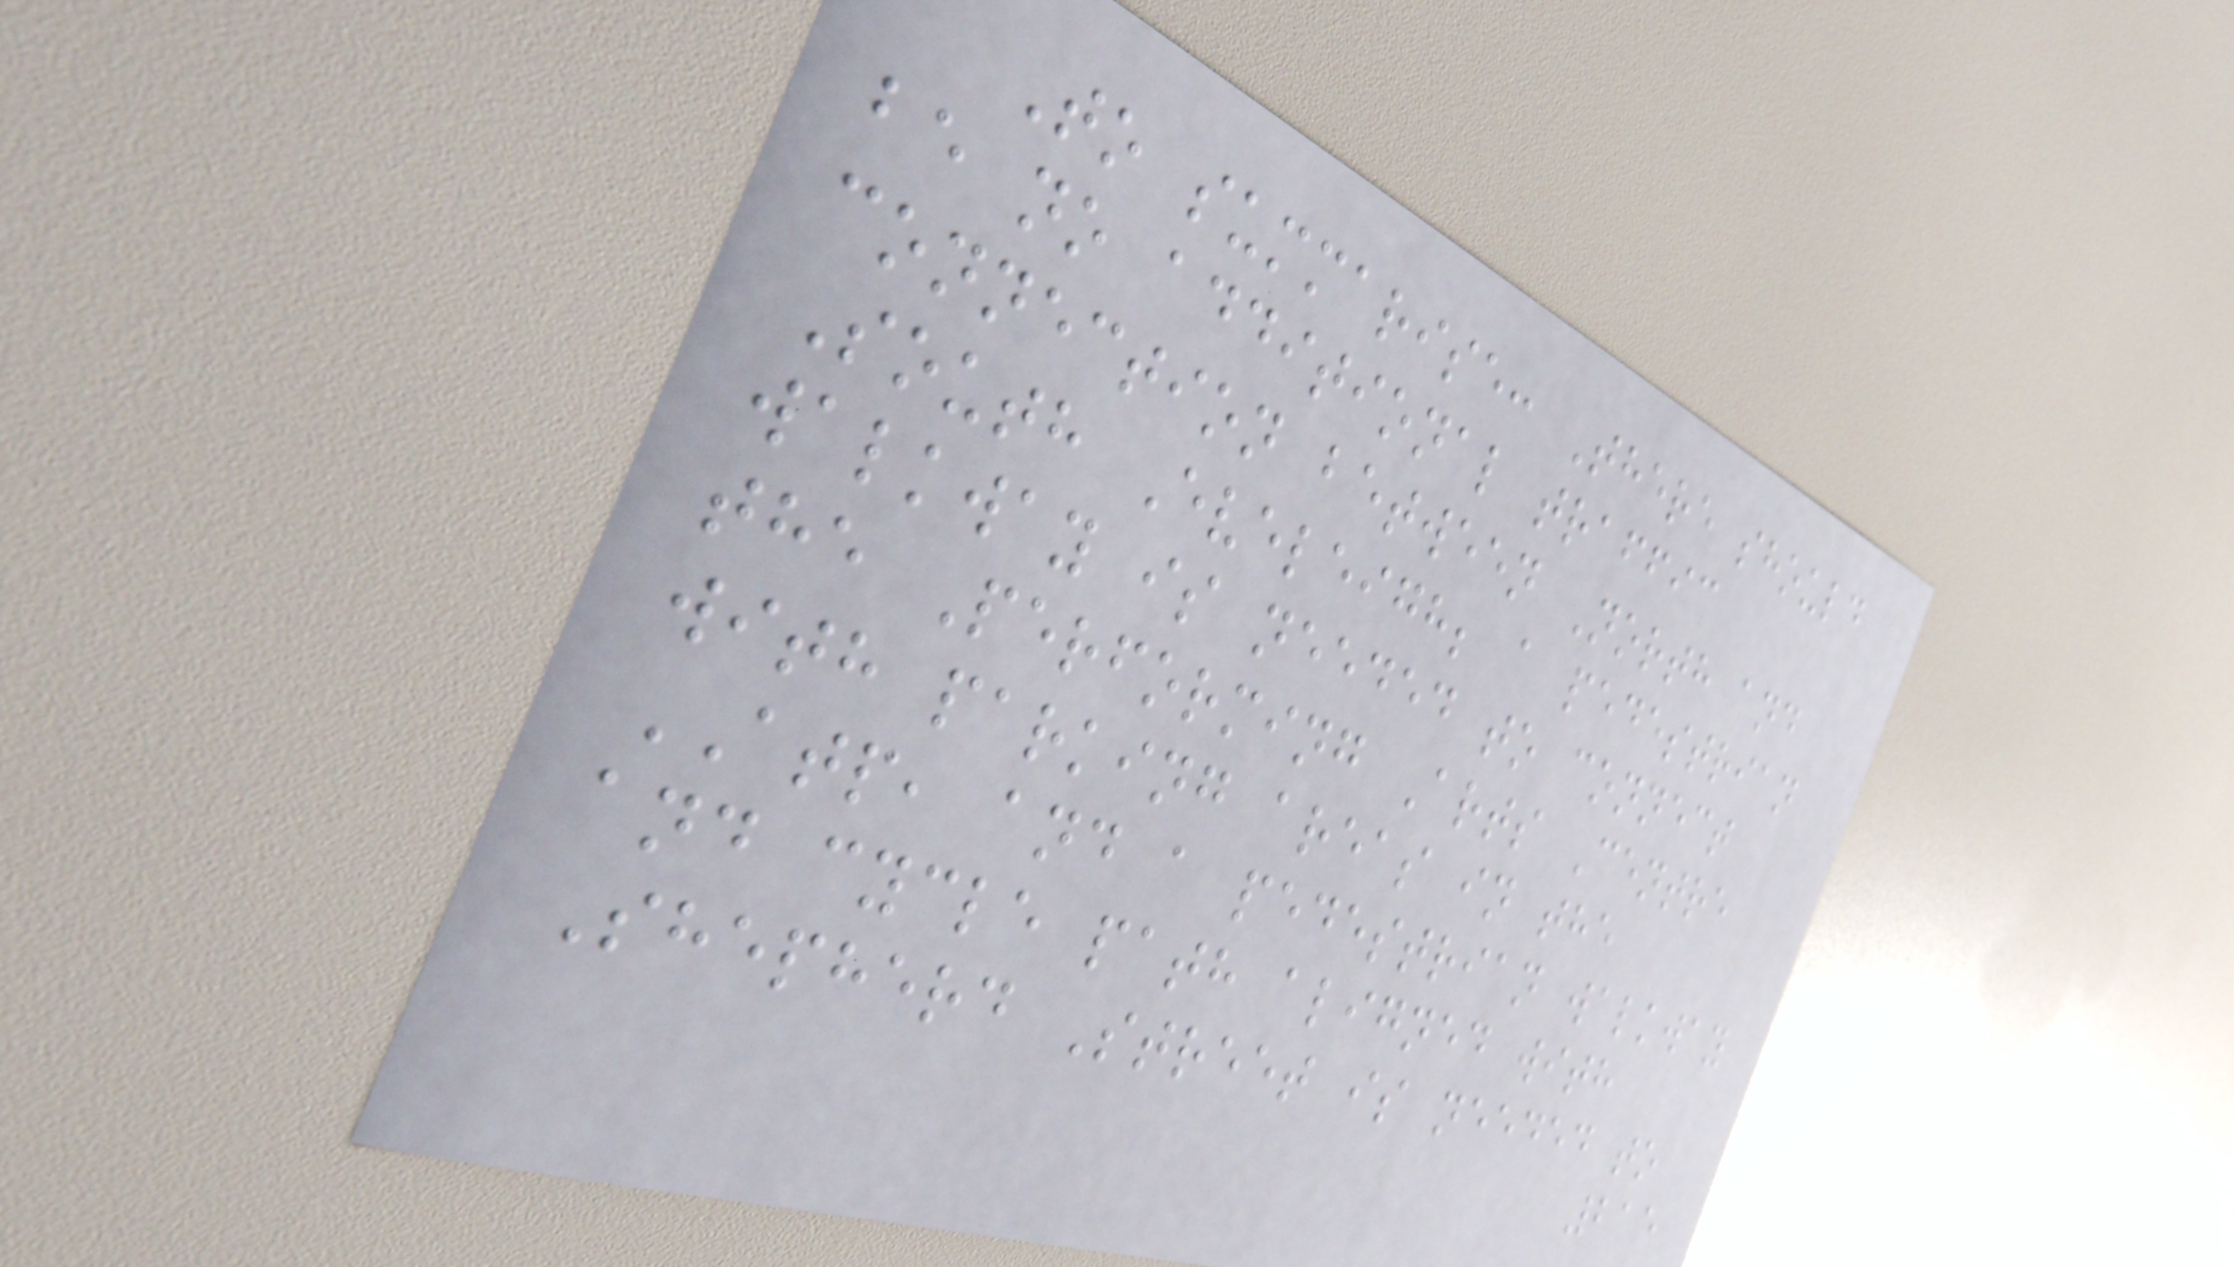To summarise: There should
be no additional traffic
connection between North and
South Eveleigh; a pedestrian
walkway is needed to connect
the Performing Arts Centre
with parking areas in the
ATP, and a pedestrian walkway
and cycle path aligned with
Shepherd Street is needed to
215
